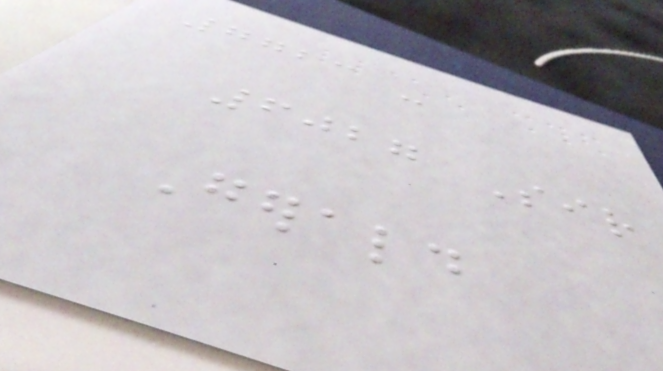7723 -
6027 Sir
Gerald
